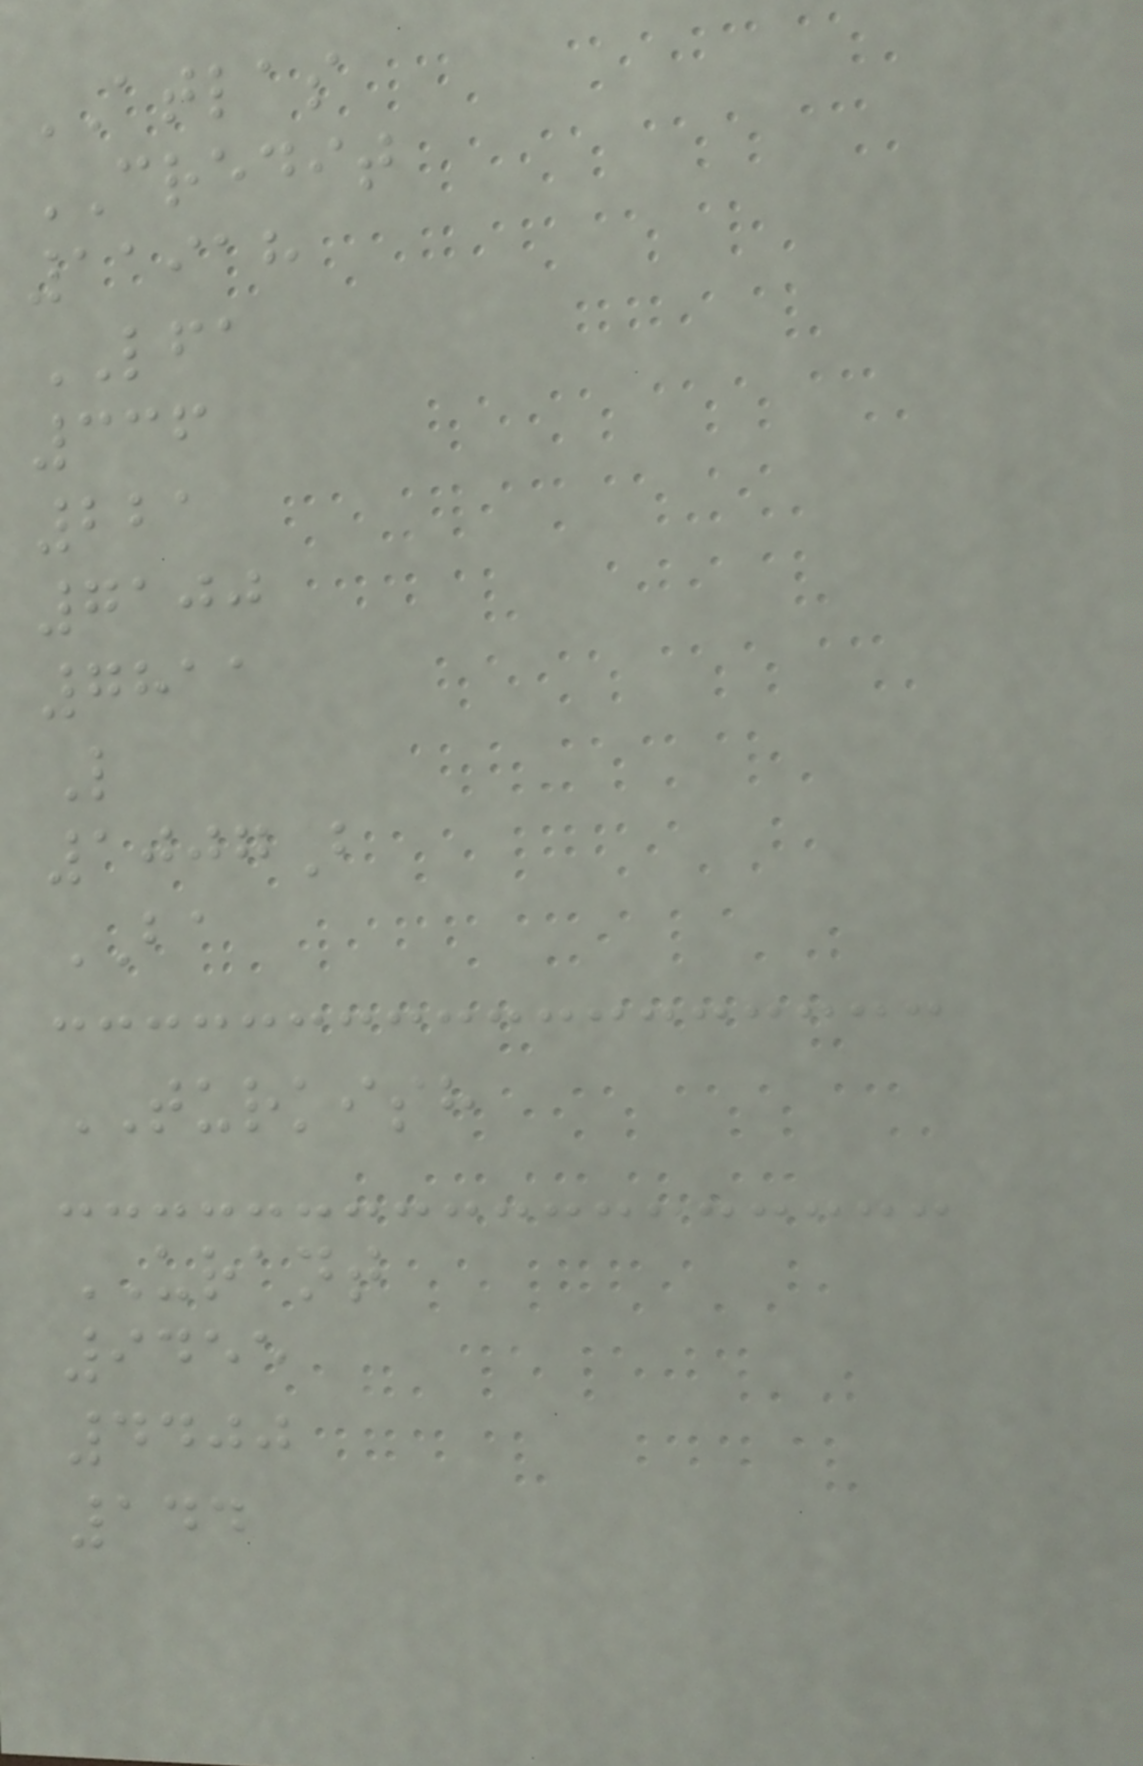ATLAS
CREDIT
11918
LFA
336
221
7100
7811
L
1007B
BA
TURKISH
URANT
9455
4400
144
